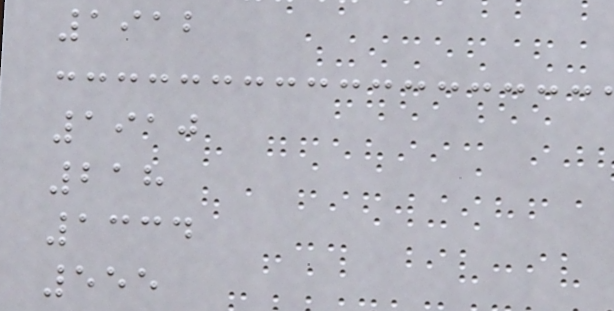1912
1910
218
1334
555
